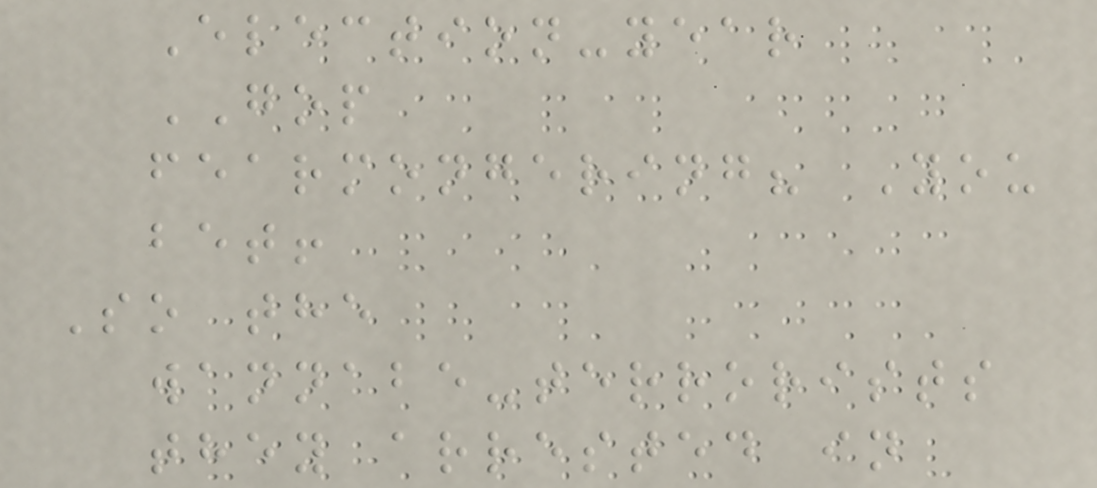Election-year
GOP
fearmongering? You
bet!
So the
wannabe-terrorists
they arrested in
